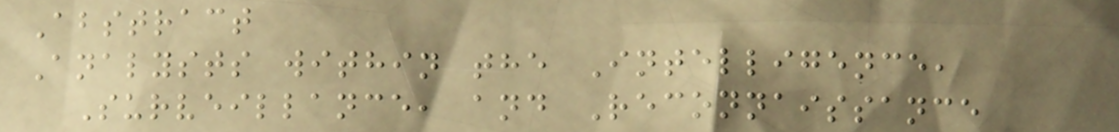Abstract
Analysts within the Intelligence,
Surveillance, and Reconnaissance
